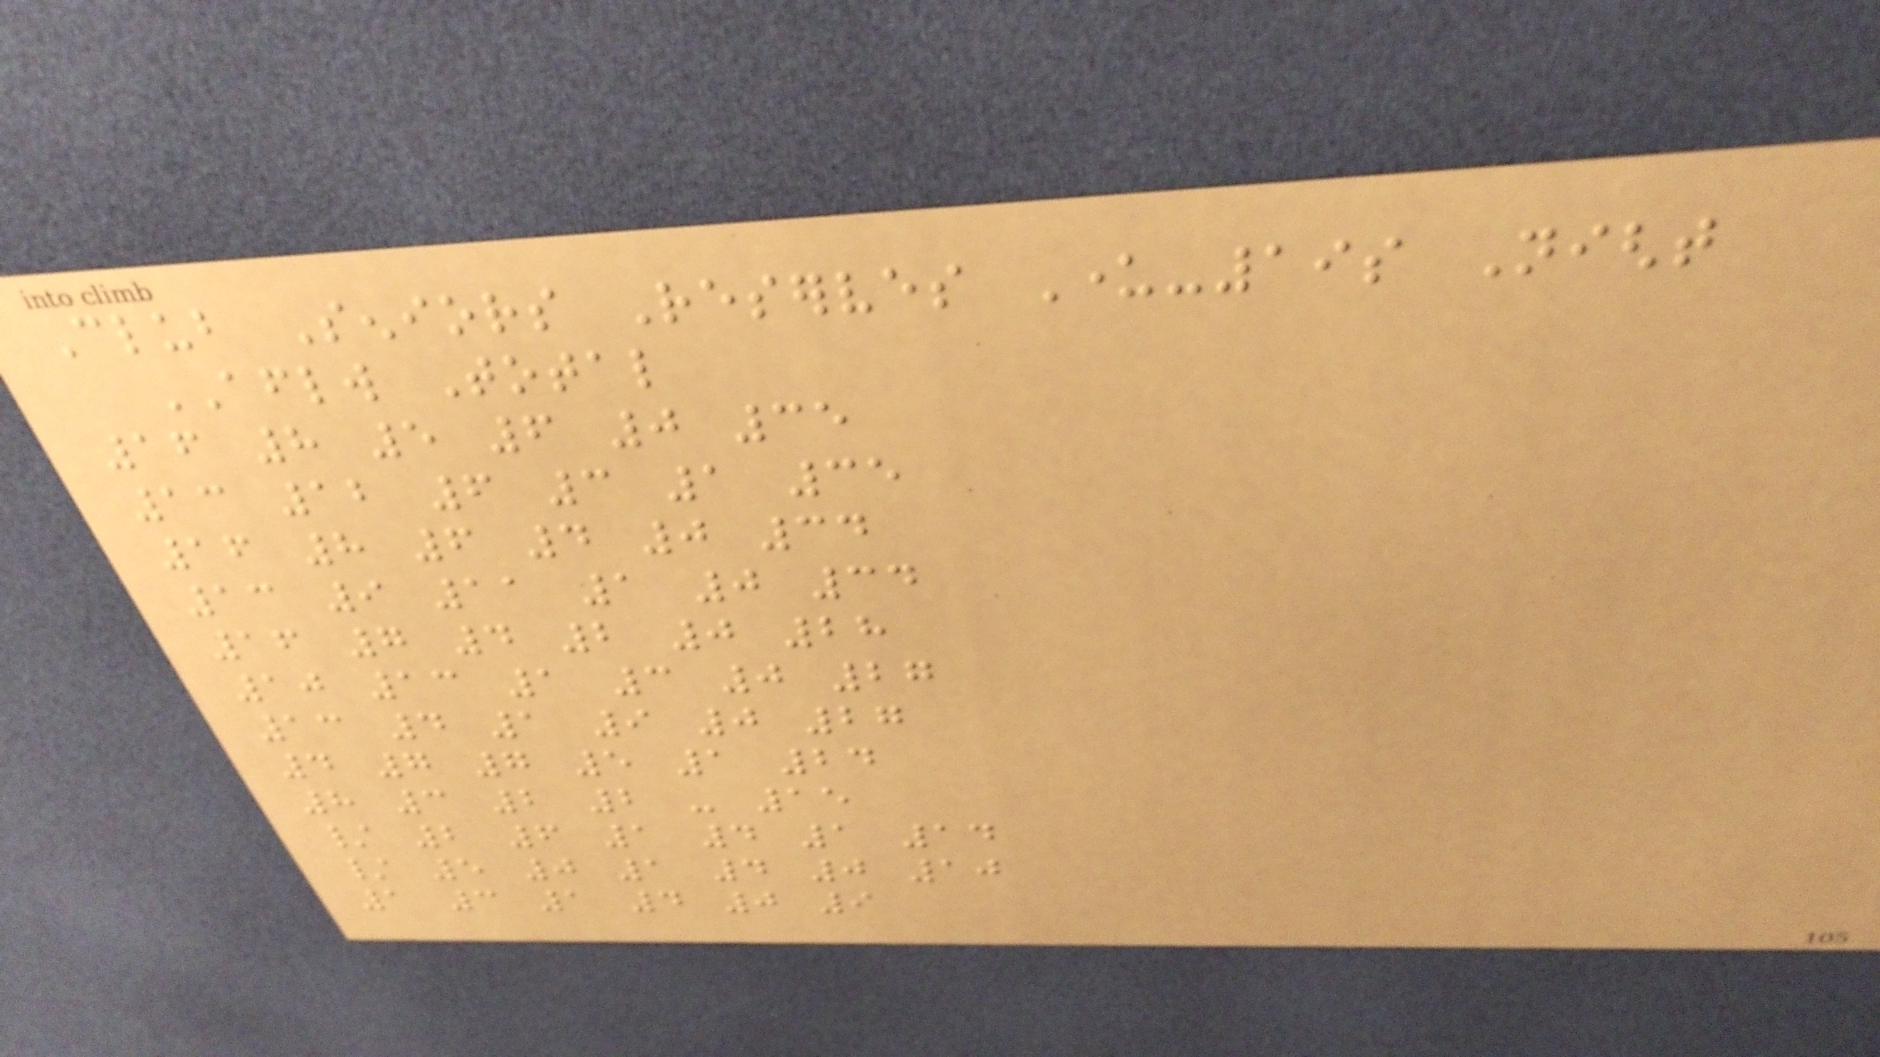Club Seniors Reserves Under-19s Night
AFLW Total
16 8 5 6 0 35
13 12 6 3 1 35
16 8 6 4 0 34
13 9 11 1 0 34
16 7 4 2 0 28
10 13 1 3 0 27
13 4 1 9 0 27
4 7 7 5 1 24
8 3 2 2 - 15
/ 2 6 1 4 1 14
/ 5 0 1 4 0 10
1 3 1 4 0 9
